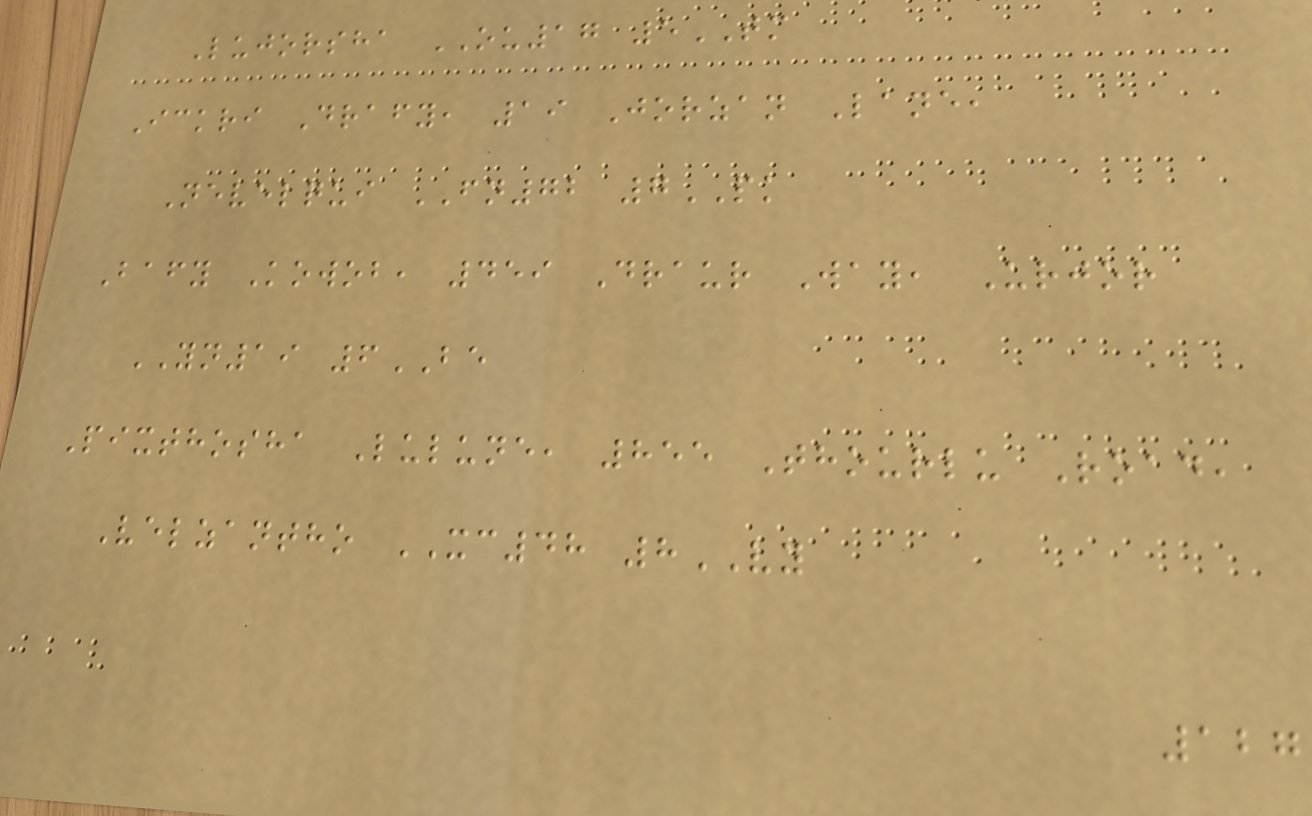Lujorsha OU17 5TM
Ickri Drafy, 19 Jorzan Lane,
Nevelqui FN72 7PK
Bafy Kowob, 459 Draur Way, Urjor
YN19 6BE
Pixthosha Lulune, 855 Thourlu Road,
Velzantho XC48 8VY
127
